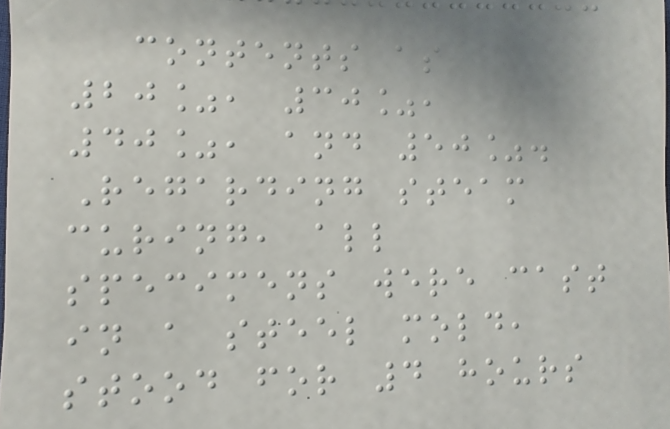contents as
20%, 30%,
40%, and 50%.
Regarding steam
curing, all
specimens were cast
in a steel mold,
stood for 4 hours
